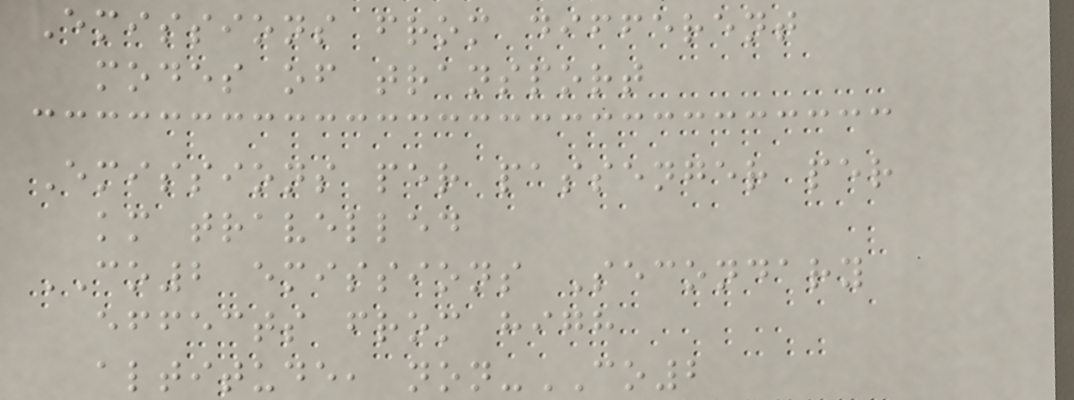Emissions from different
modes of transport
Emissions per passenger per
km travelled
CO2 emissions Secondary
effects from high
altitude, non-CO2
